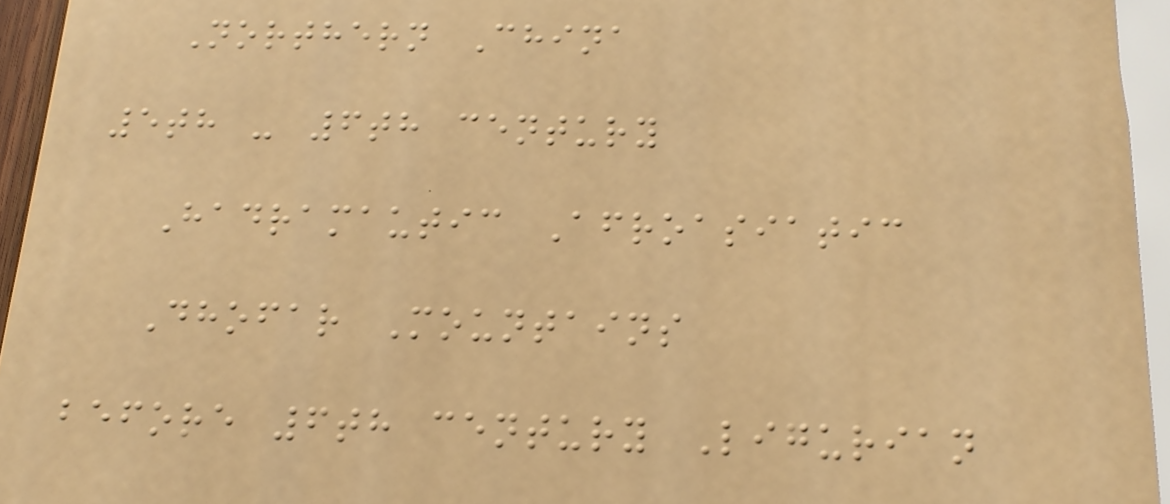Northern China
5th - 6th century
Hadramautic Afroasiatic
Dhofar Mountains
before 6th century Ligurian
